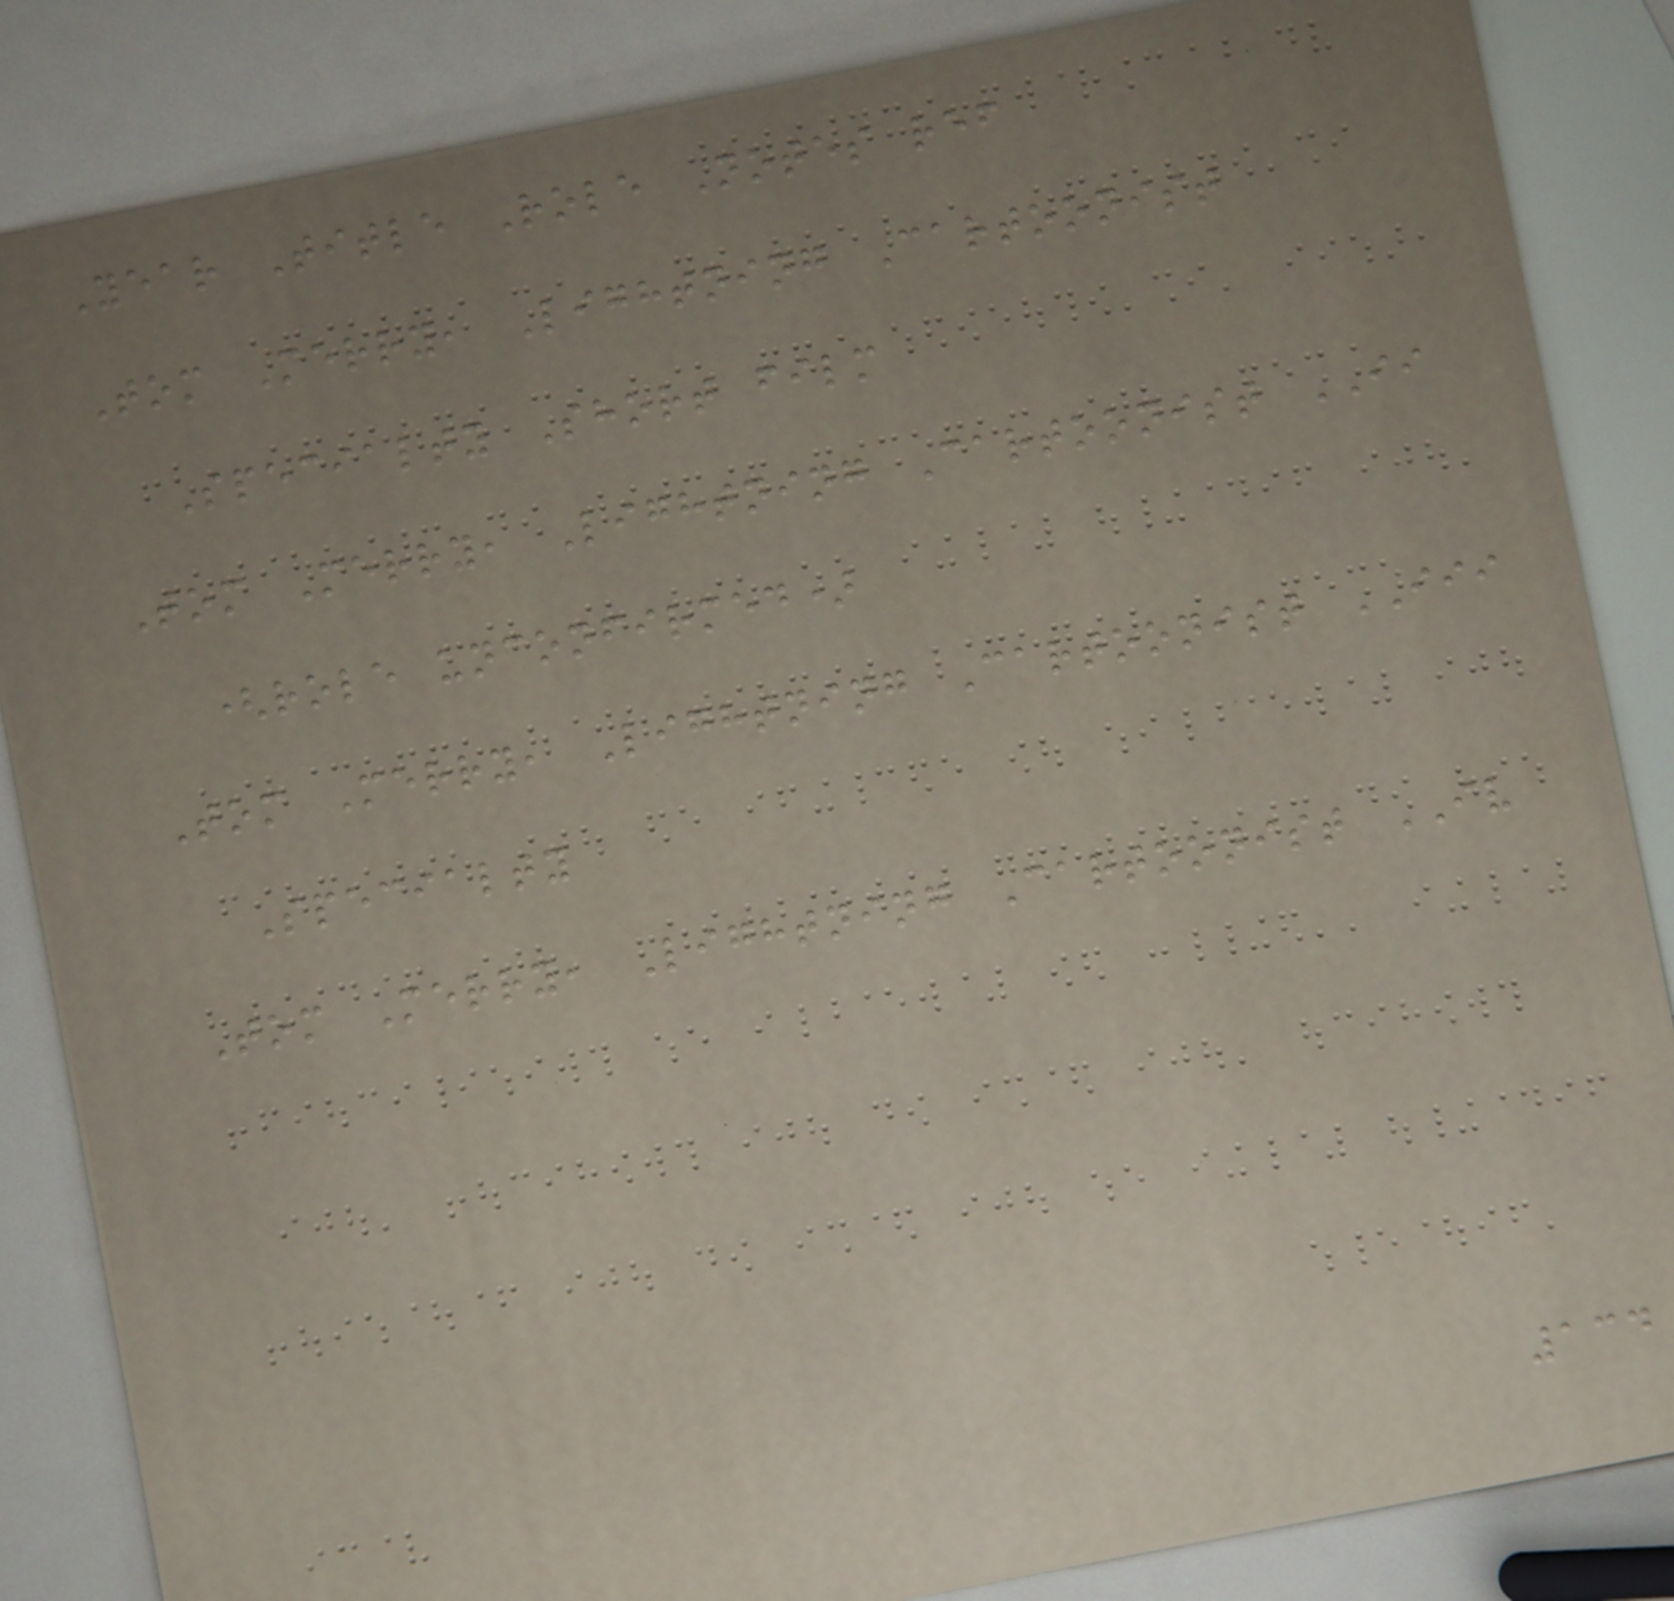Year Title Role Notes ref
Tom Merry, Lightning Cartoonist
Specialty Short film
Tom Merry, Lightning Cartoonist II
(role unconfirmed)
Tom Merry, Lightning Cartoonist III
Specialty
Tom Merry, Lightning Cartoonist IV
134
